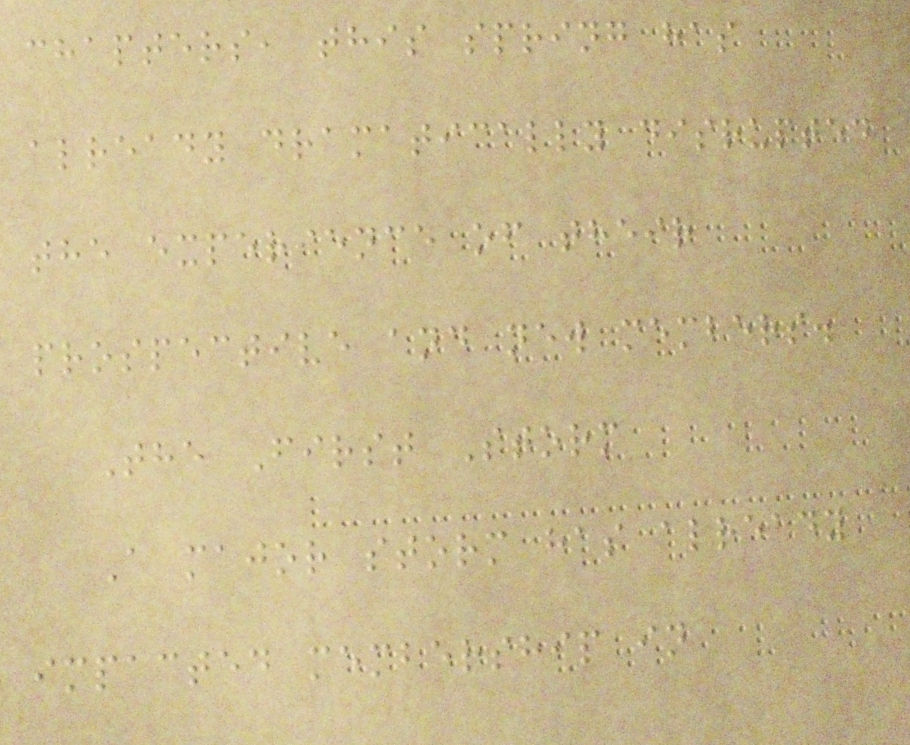chapters, this spring has
already dramatically disrupted
the experience of their
prospective and new members.
The First Storm
A major storm has already
impacted membership in
